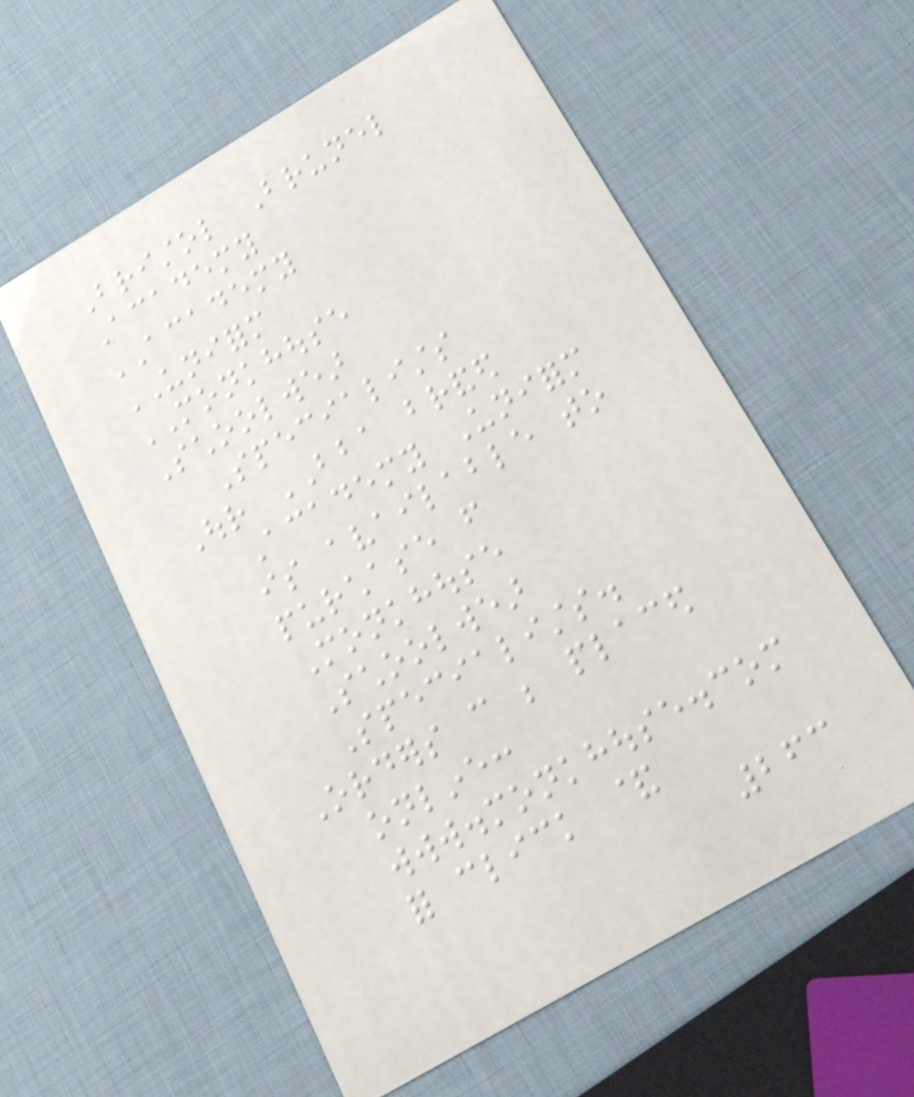Bristol Brunel
Academy
ACADEMY
UNIFORM
MONKHOUSE
Schoolwear
Specialists
Our BBA branded
Academy Uniform
is available to
purchase from
Monkhouse
Schoolwear
Specialists.
Orders can be placed
online:
www.monkhouse.com
for click &
263
